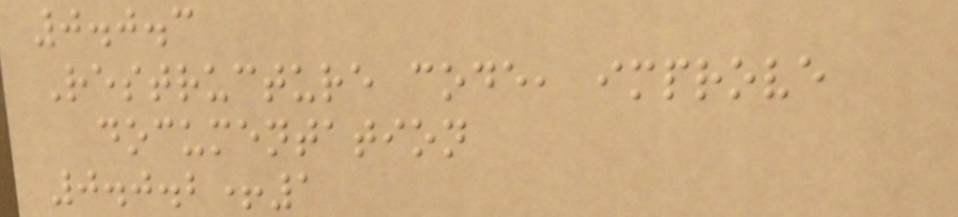0.0.3
Restructure code, improve
documentation
0.0.2+1
